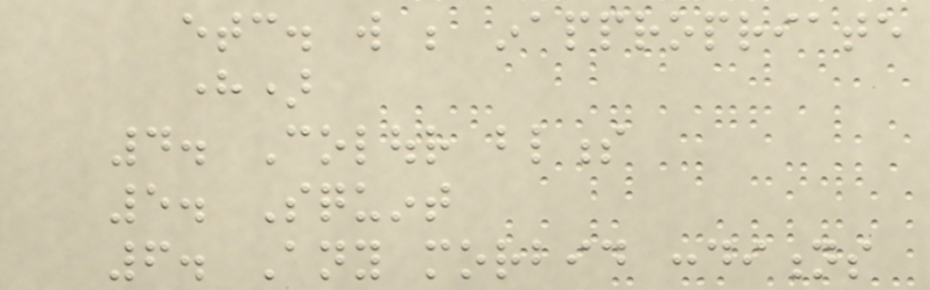etc. will be inappropriate
here)
4. Colour blindness
5. Squint
6. Any morbid conditions
